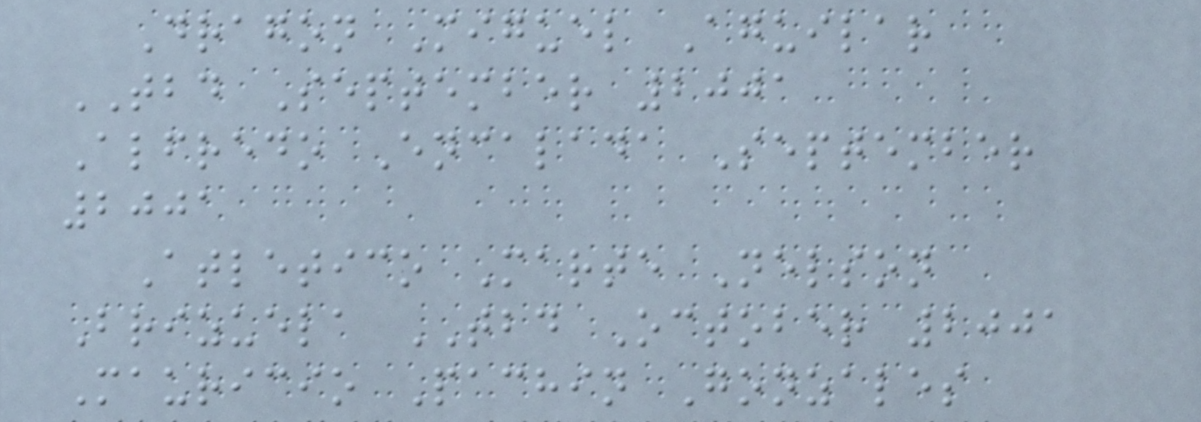Dragon Miguel Aguilar
TBD September 2001
Alfredo Encalada September
2001
Atletico Marte Nelson
Brizuela TBD October 2001
Mauricio Pachin Gonzales
